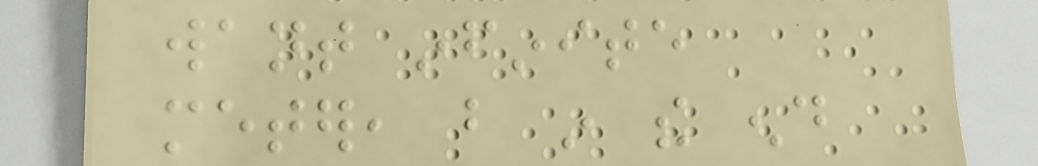want infinite
meter, but in the end
